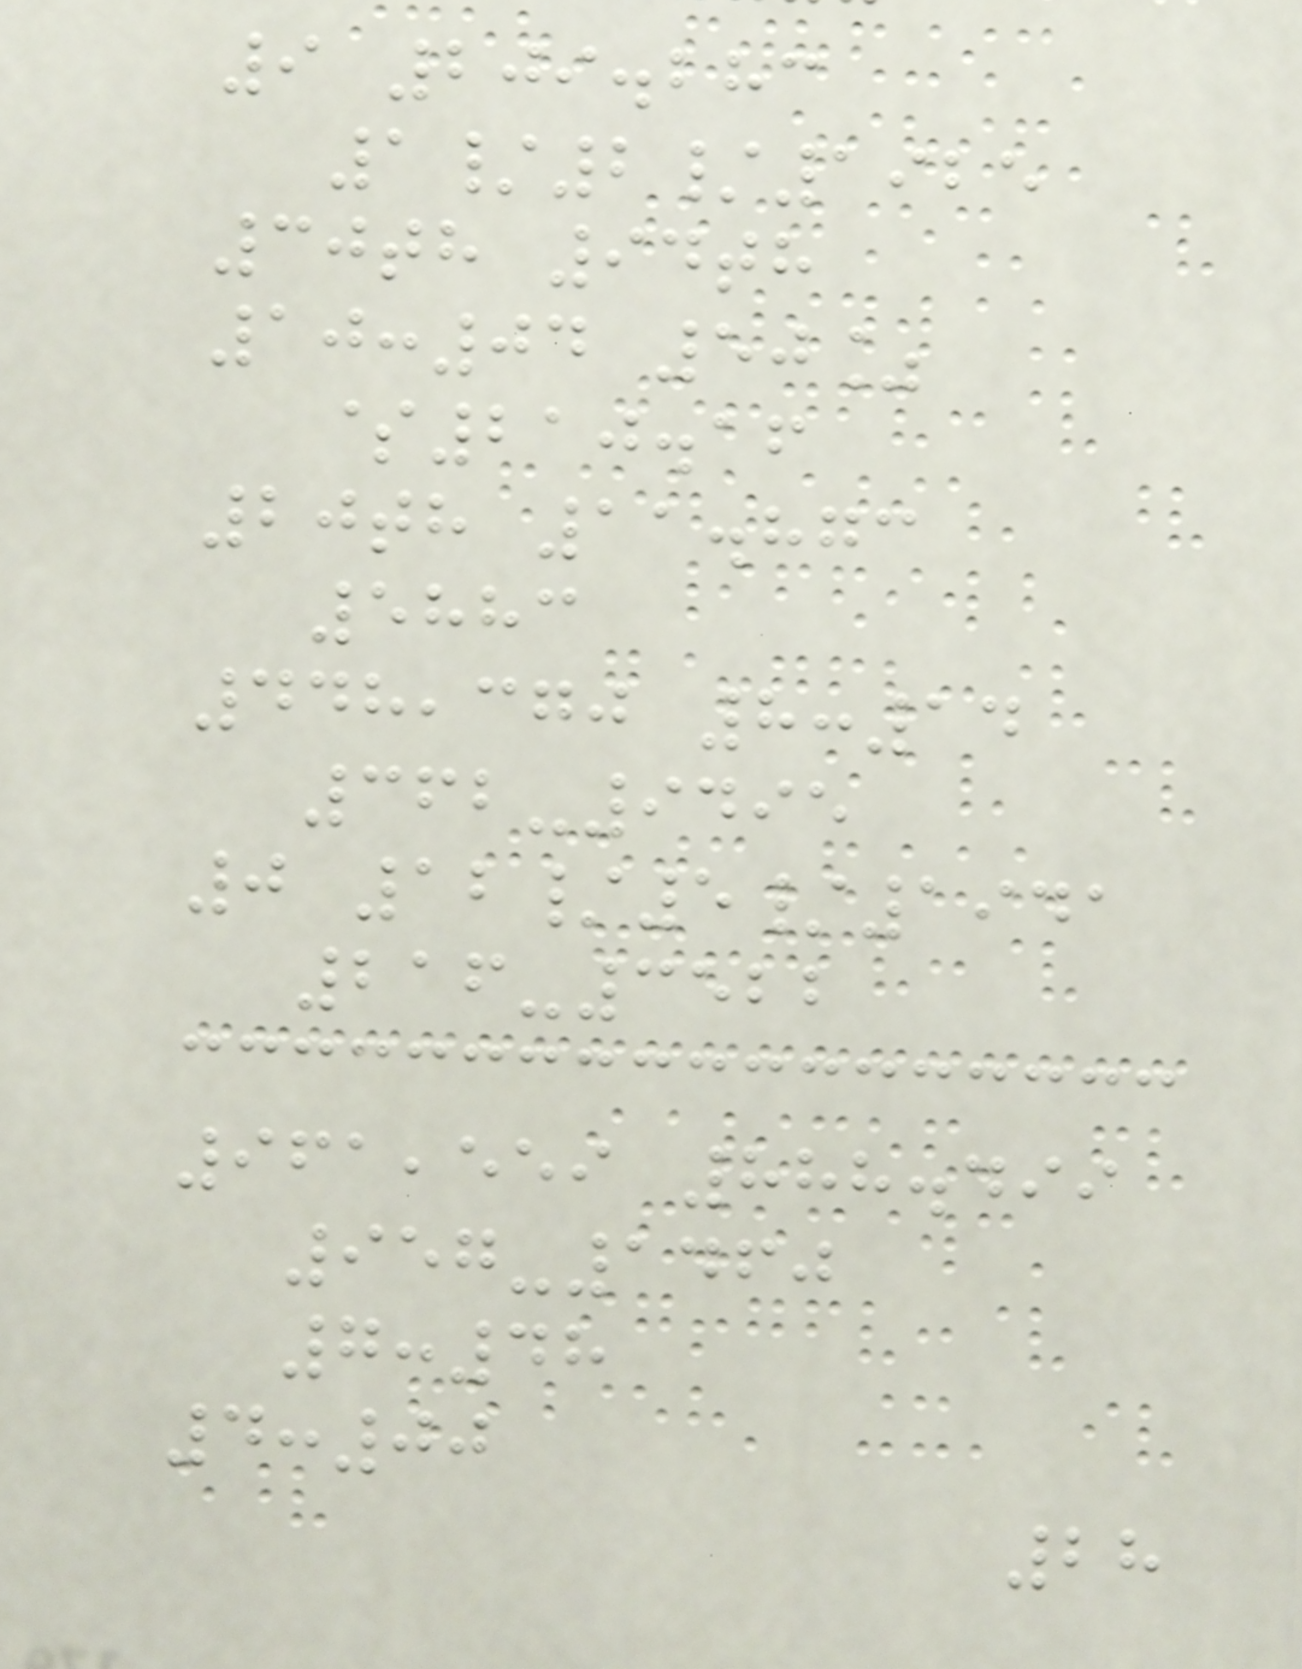9 209.283
1/2/1925
30th 94th
10:04 50%
$210.16
20th 11.873
5883
448,370 8:14
362-9495
0 12/5/1941
216-3522
961,559 888.499
957-1460
7:48
4:00
28
